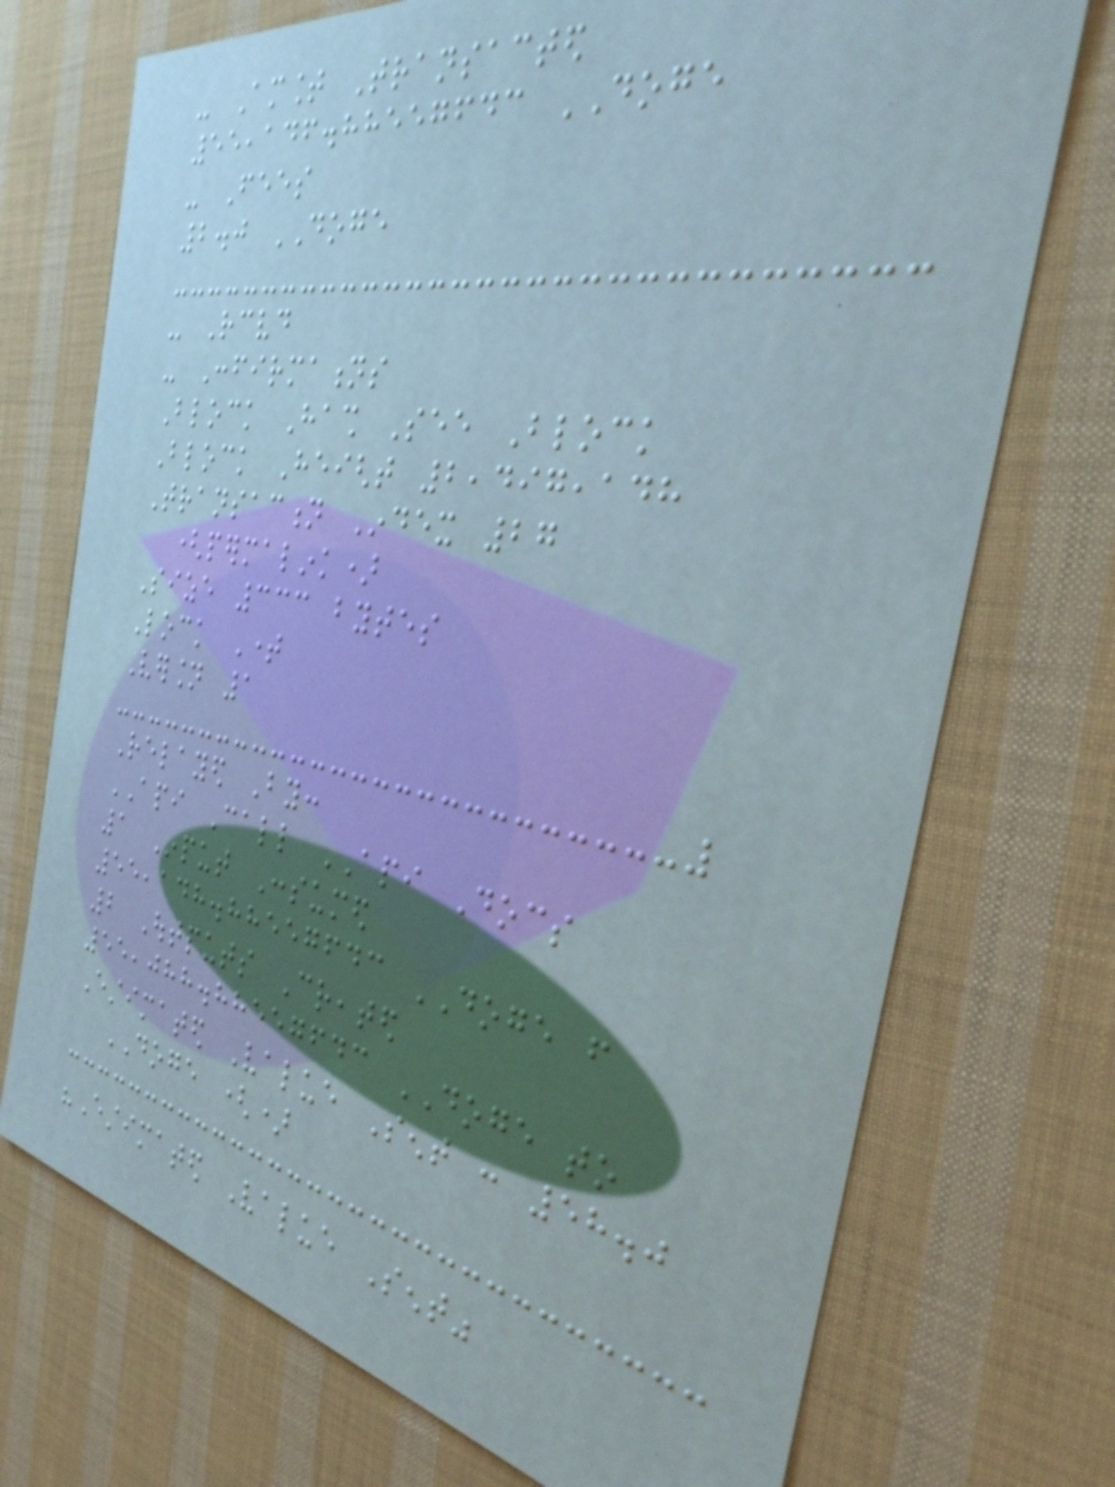- Amount Transacted
55,146.88557643 DOGE
- Fees
2.0 DOGE
- Received
- Confirmations
Block Hash See Block
Block Height 2,497,148
Transaction Index 27
(permalink)
Size 333 bytes
Lock Time
Version 1
Relayed By:
API Call API Docs
1 Input Consumed
55,148.88557643 DOGE from
2 Outputs Created
55,088.88557643 DOGE to
Estimated Value Sent : 58.0
DOGE ()
"Estimated Value Sent"
